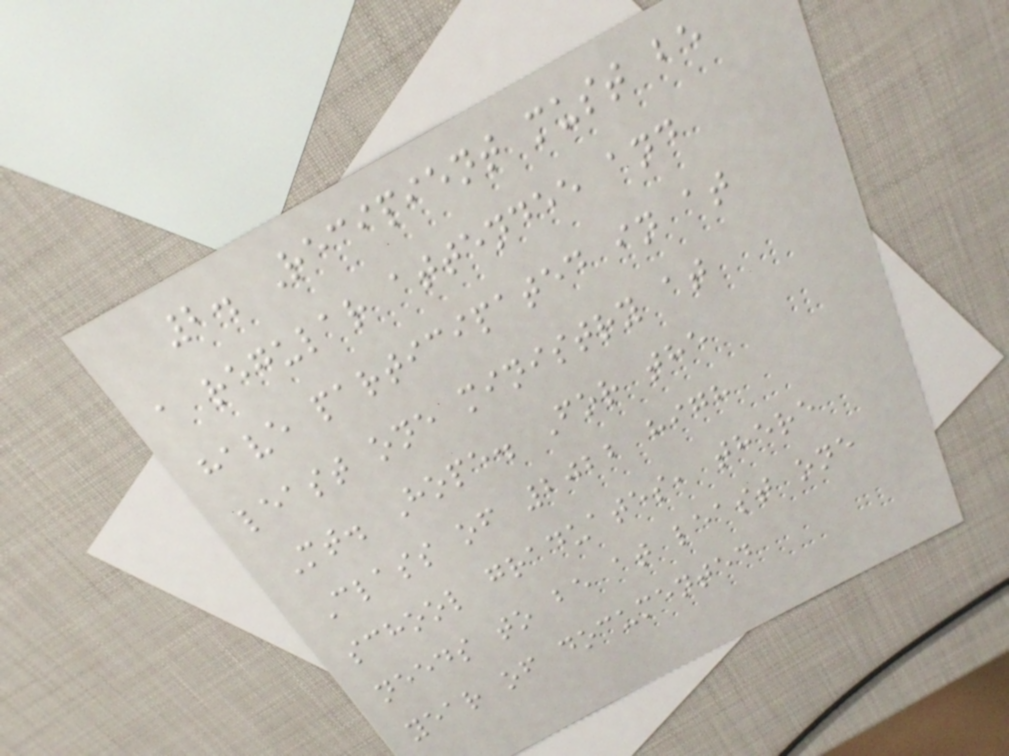2. Recipient must be
a regular attendee and
have participated in at
least one ministry at
Mt. Hope. For the
Class of 2022 high
school graduates, there
needs to be at least one
year of documented
